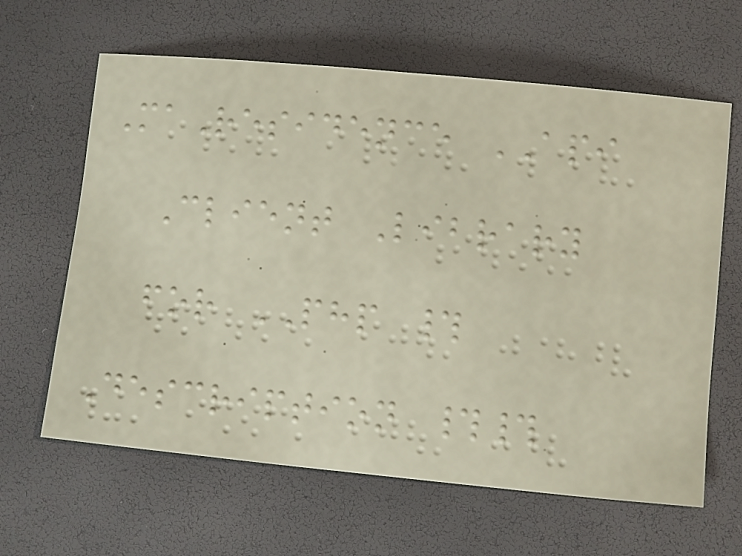MaResidence API
Client Library
for PHP #
Description ##
